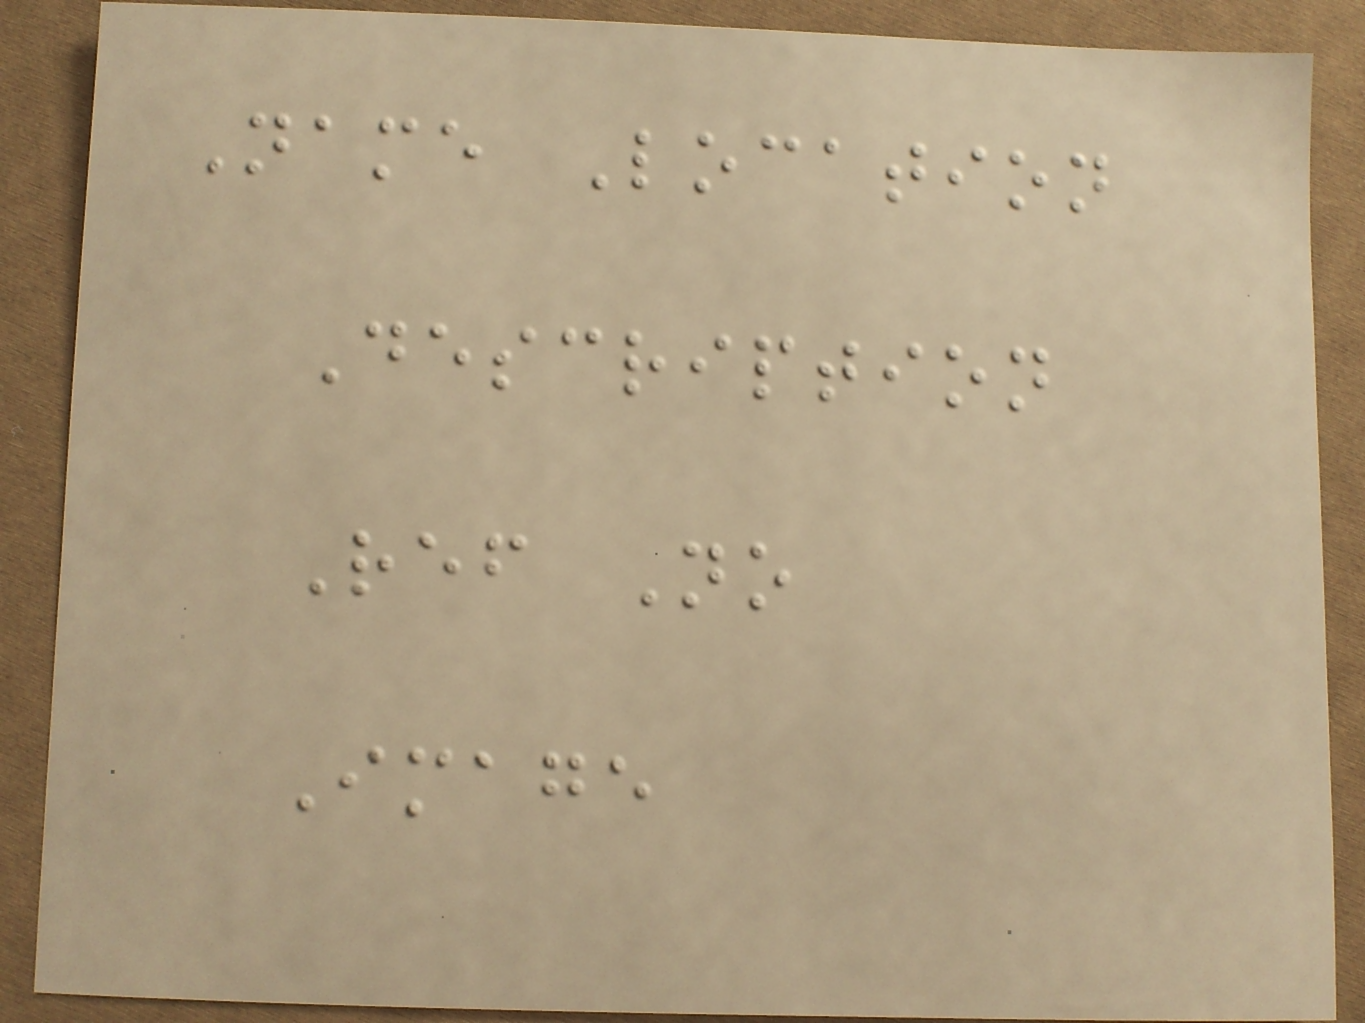Name Location
Description
Ref No
Image
